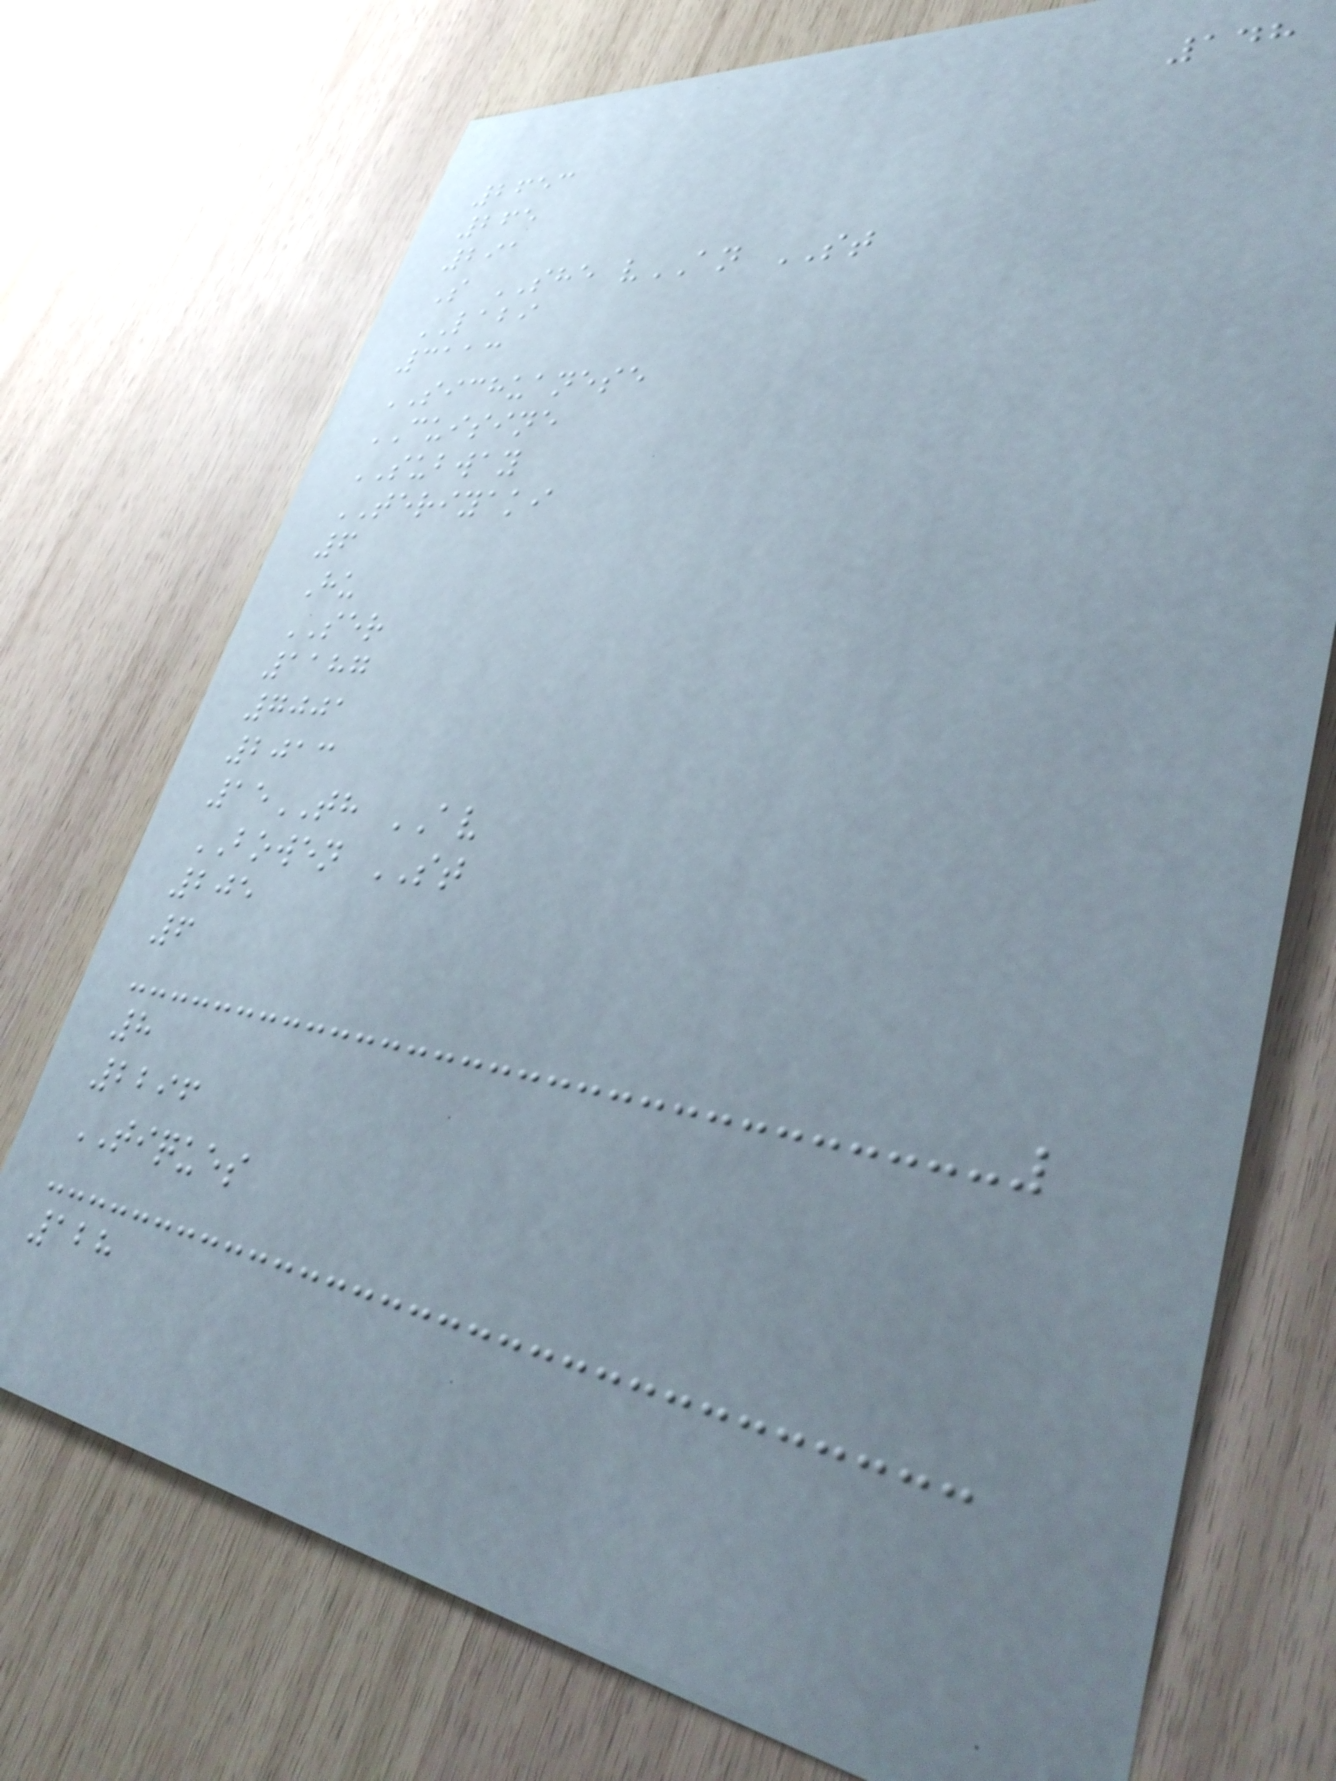148
2653
265
291
S SHE vAN ST
LABI
3113
SICHUANESE
CUISINE
SUBWAY
TERIYAKI
6
Hu
SER
1187
7001
2013
15TH AV
BOWEN ST
205
6
8
2296
TIQUES
128
